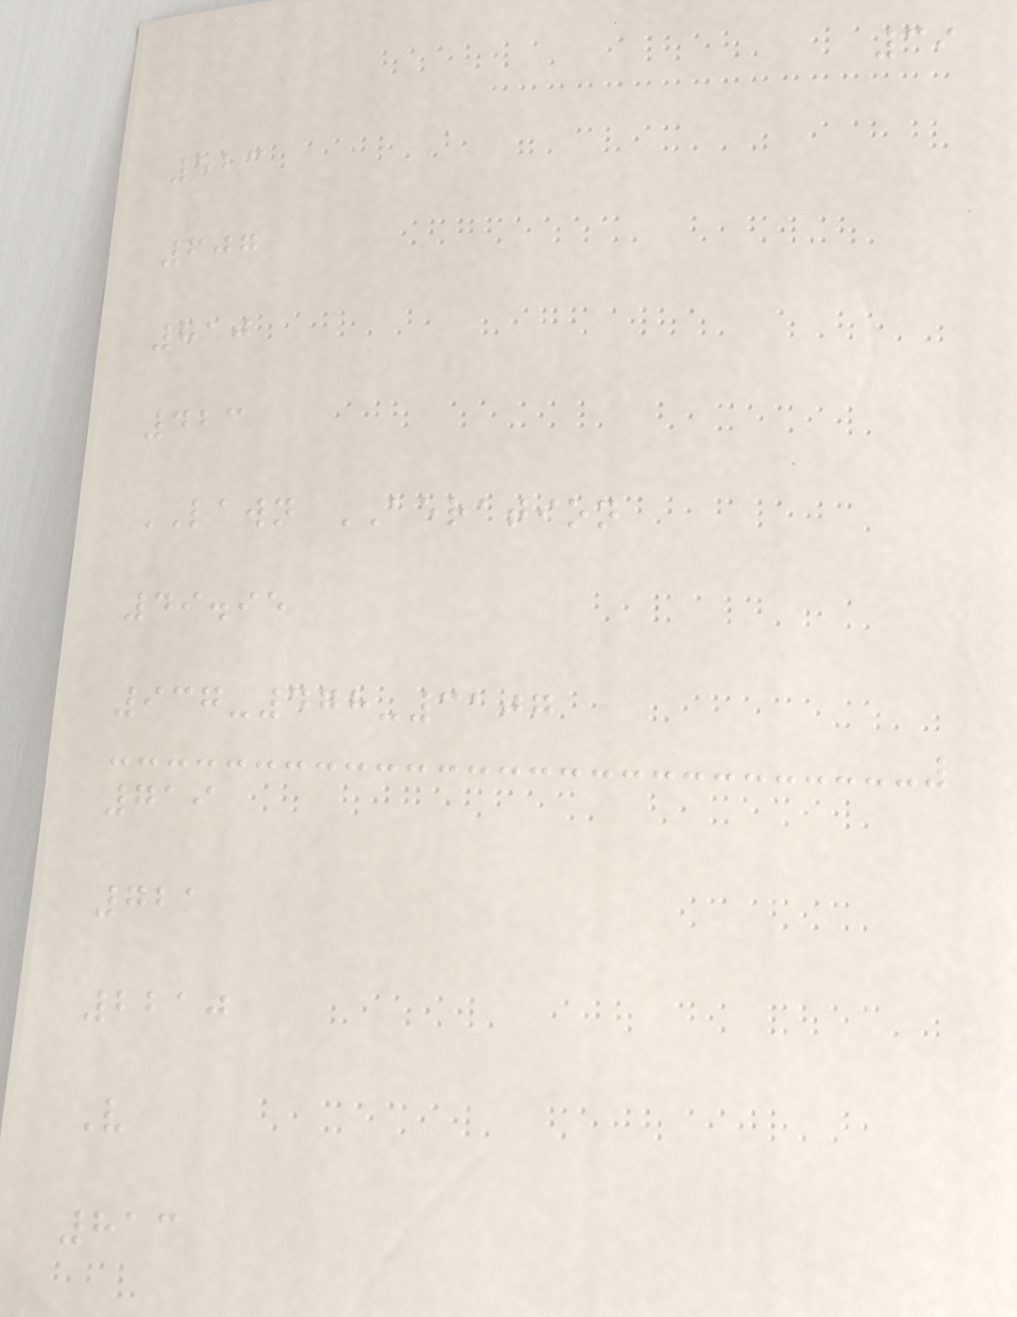39
523
607
810
423
LAWN AERATION
49.95
937-478-3107
719
721
2210
V
813
